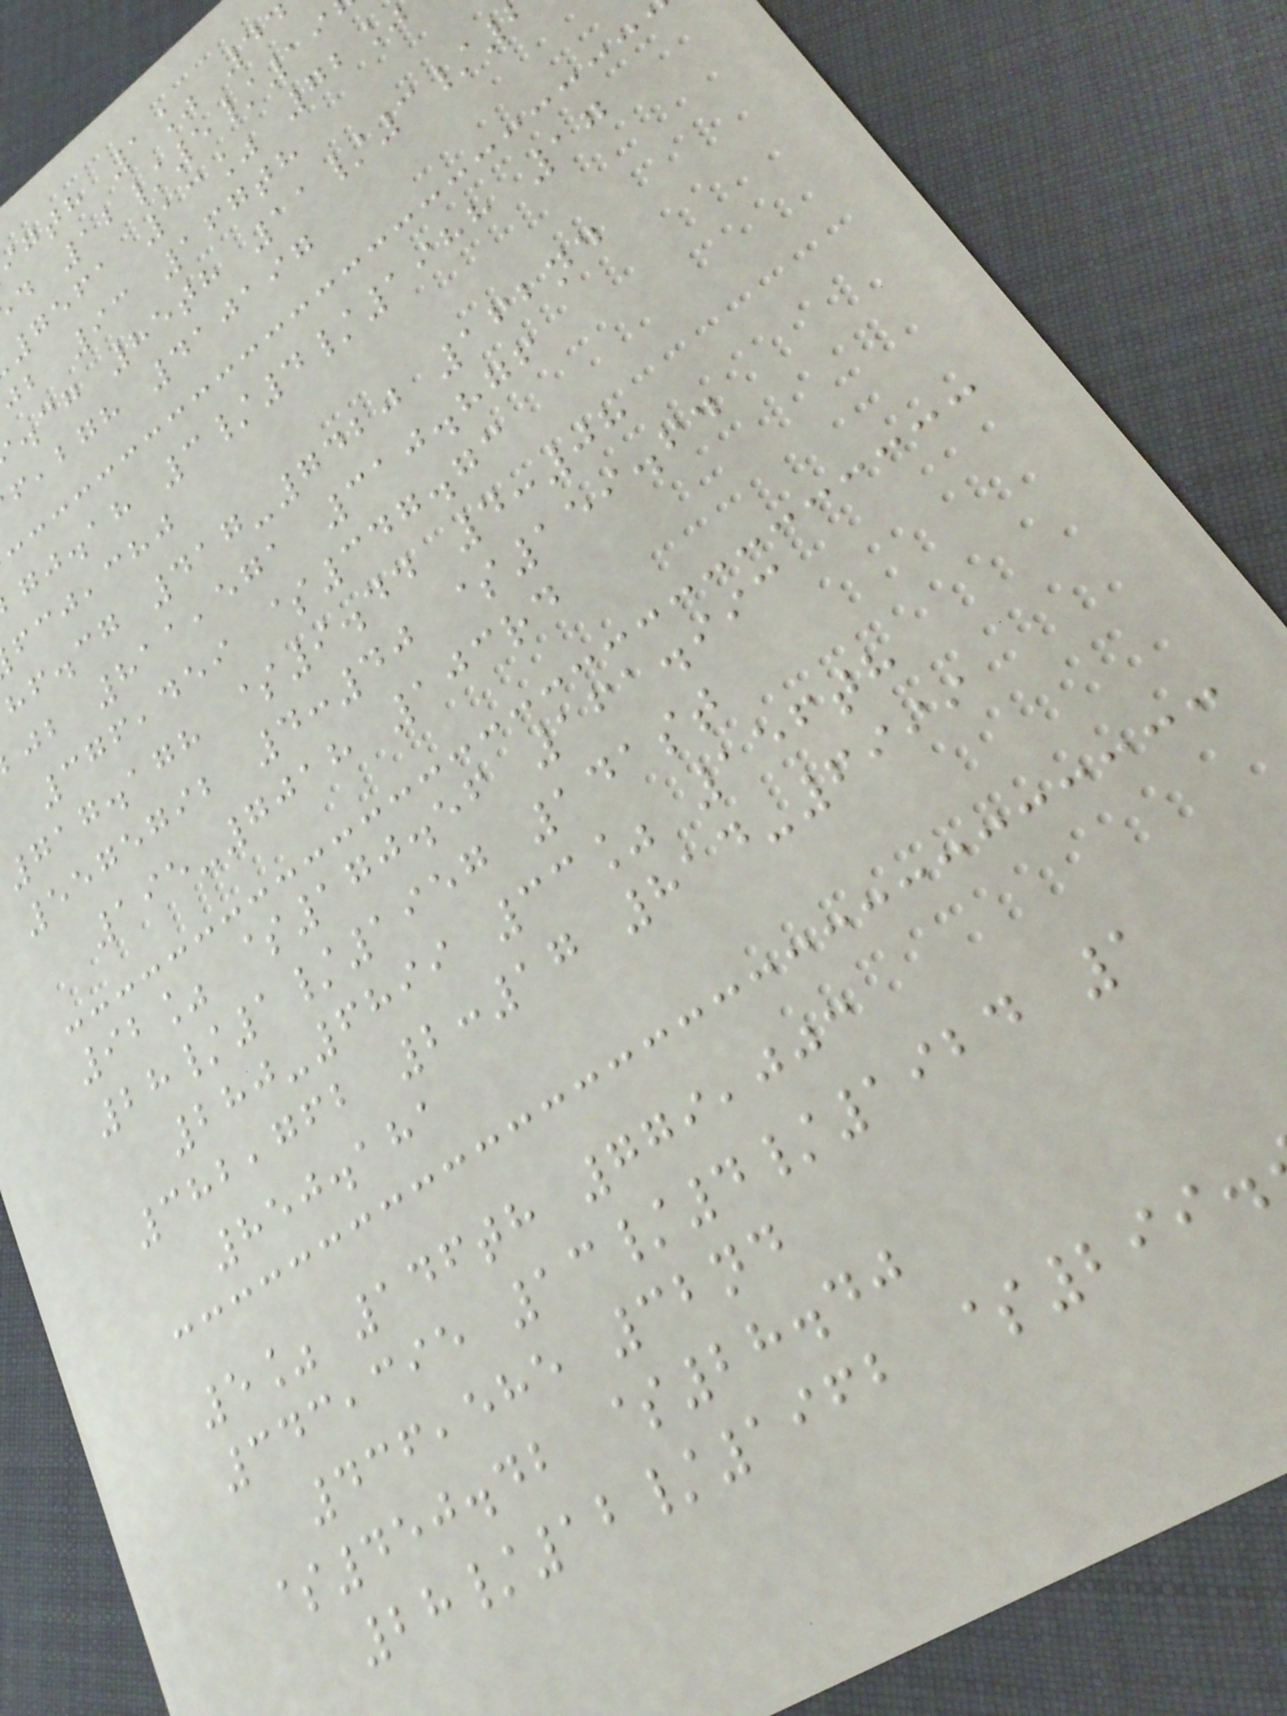gth 1% 44
d 12/5/19
7561 13% 72
jb 93 167th
.cg 85th 11/3/
,bgh 410197
gj.ah 3/4/1988 17
,chj
hf.cg 417-7420 162nd
jb 811,571 310.876
376,459 $347.73
717.178 $9.44 4:08
5575792 4:40 $159.64
195-7018 103rd
92% $170.56 161.993
28/1/1957 141st
280-6899 33% 156th
382,762 2:17 814-6999
850.181
5% 146th 779,003
343,395 13/4/1924 1
436,585 32nd
$450.42 $28.40
28/12/1962 $299.
